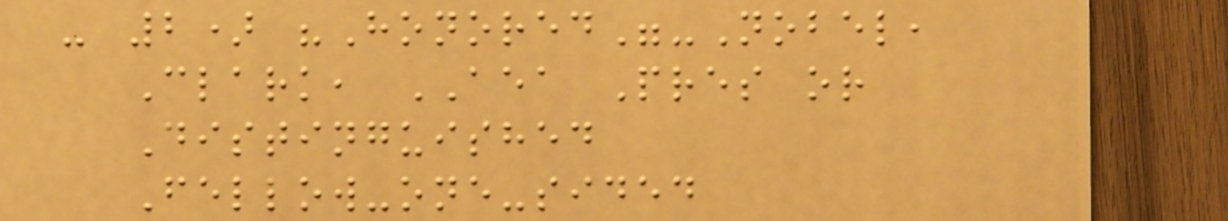- 2) "Honored"-Nobel,
Clark, AEA Pres or
Distinguished
Fellow-one-sided
